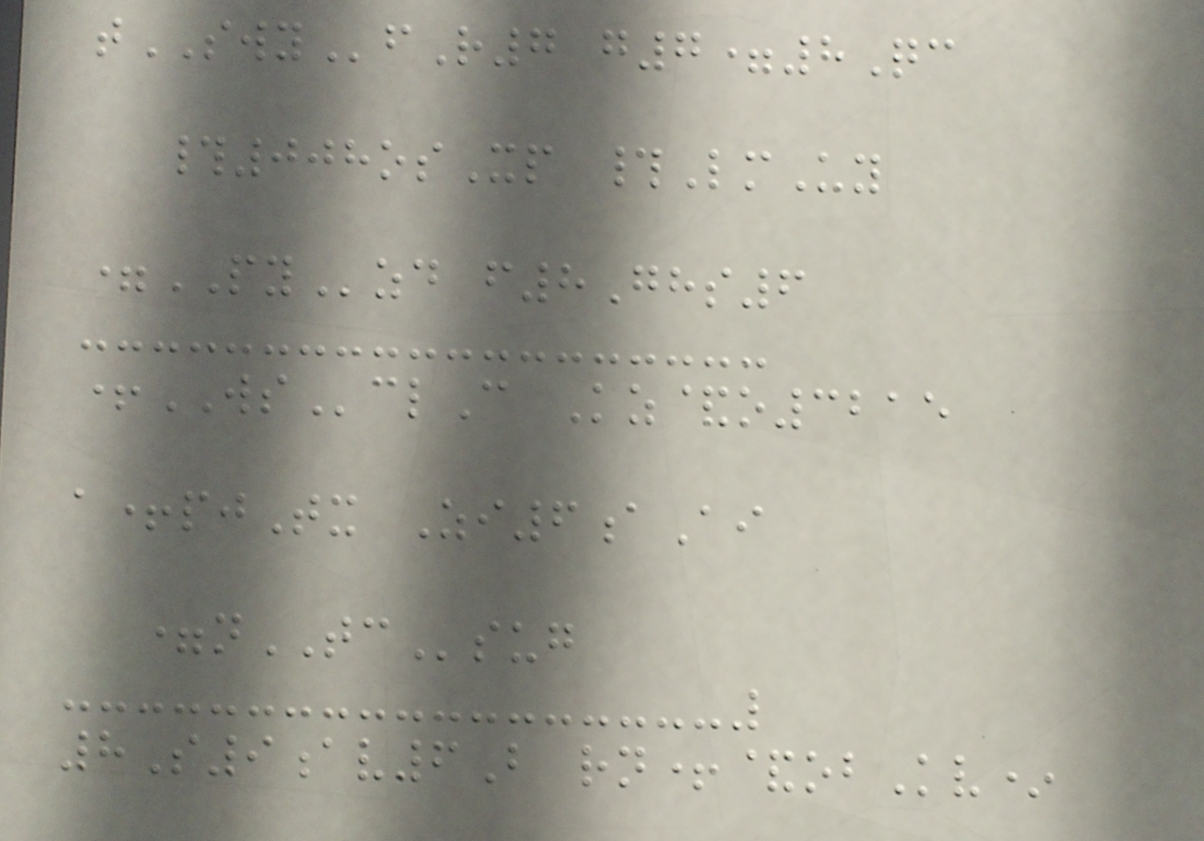tSWYfR7 g7=8Qc
#008osXp #LmUy
=PYzd f8Ghs6
+WSclC Kz&o3215
a+pjTx Zi6aAi
=nTCsug
8S9av6B rn+&obKv*
